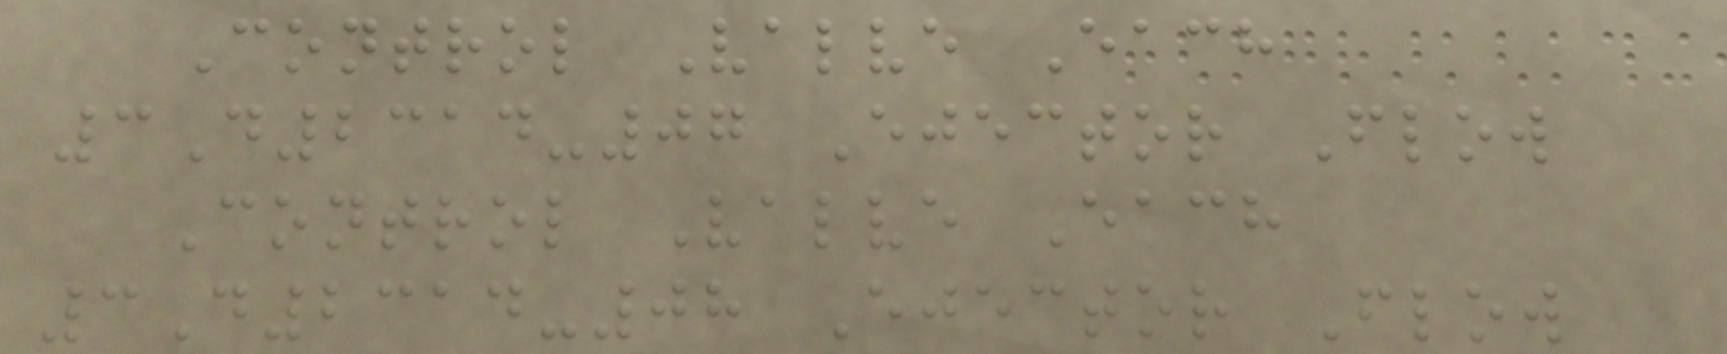Control Valve Each
3D2314-07 Ejector Flow
Control Valve Each
3D2314-08 Ejector Flow
